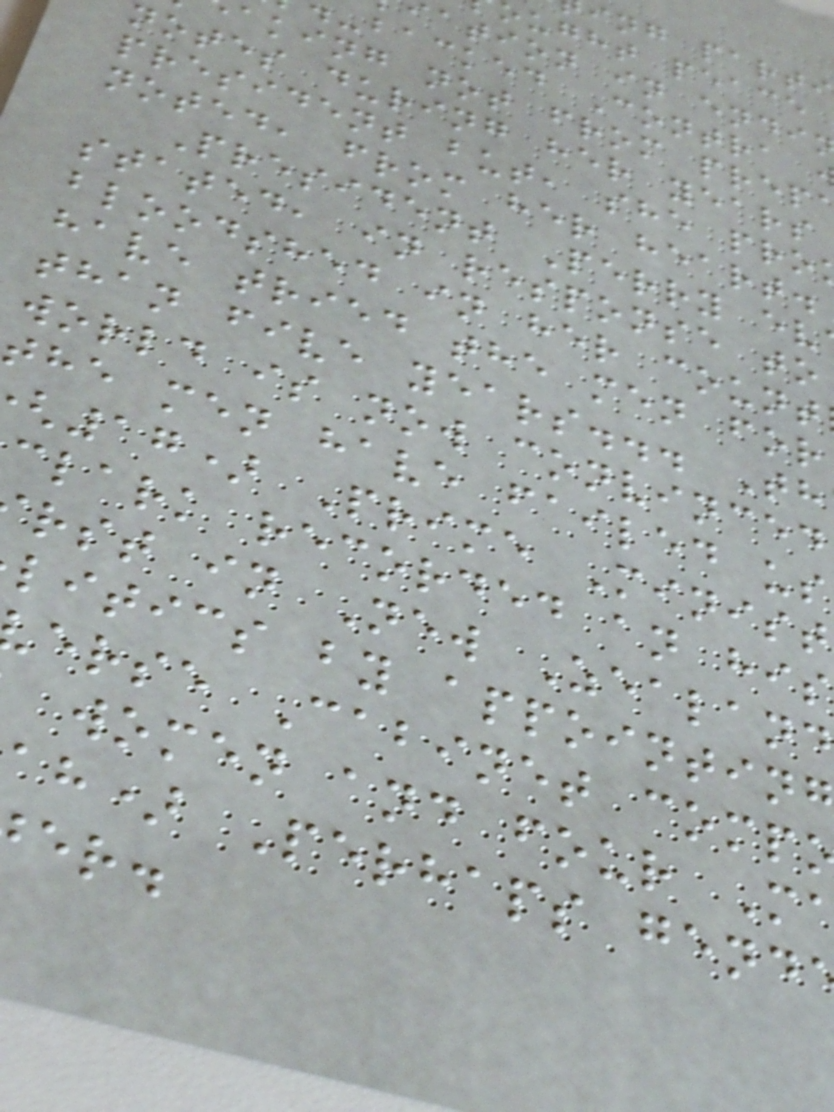ing parti
ought peace
ation in endi
-backed Contra
aking not from prep
notes during her years
president but, she pro
noted, from her heart.
President Perry ev
stated, in response to
bloodshed in her count
have tried the men for
than five years... Th
world is now convinced
the men have failed us
17) Prime Minist
clark recorded an his
rst in New Zealand
litics by appointing
erse Cabinet comp
women and four M
ah) Perhaps gend
